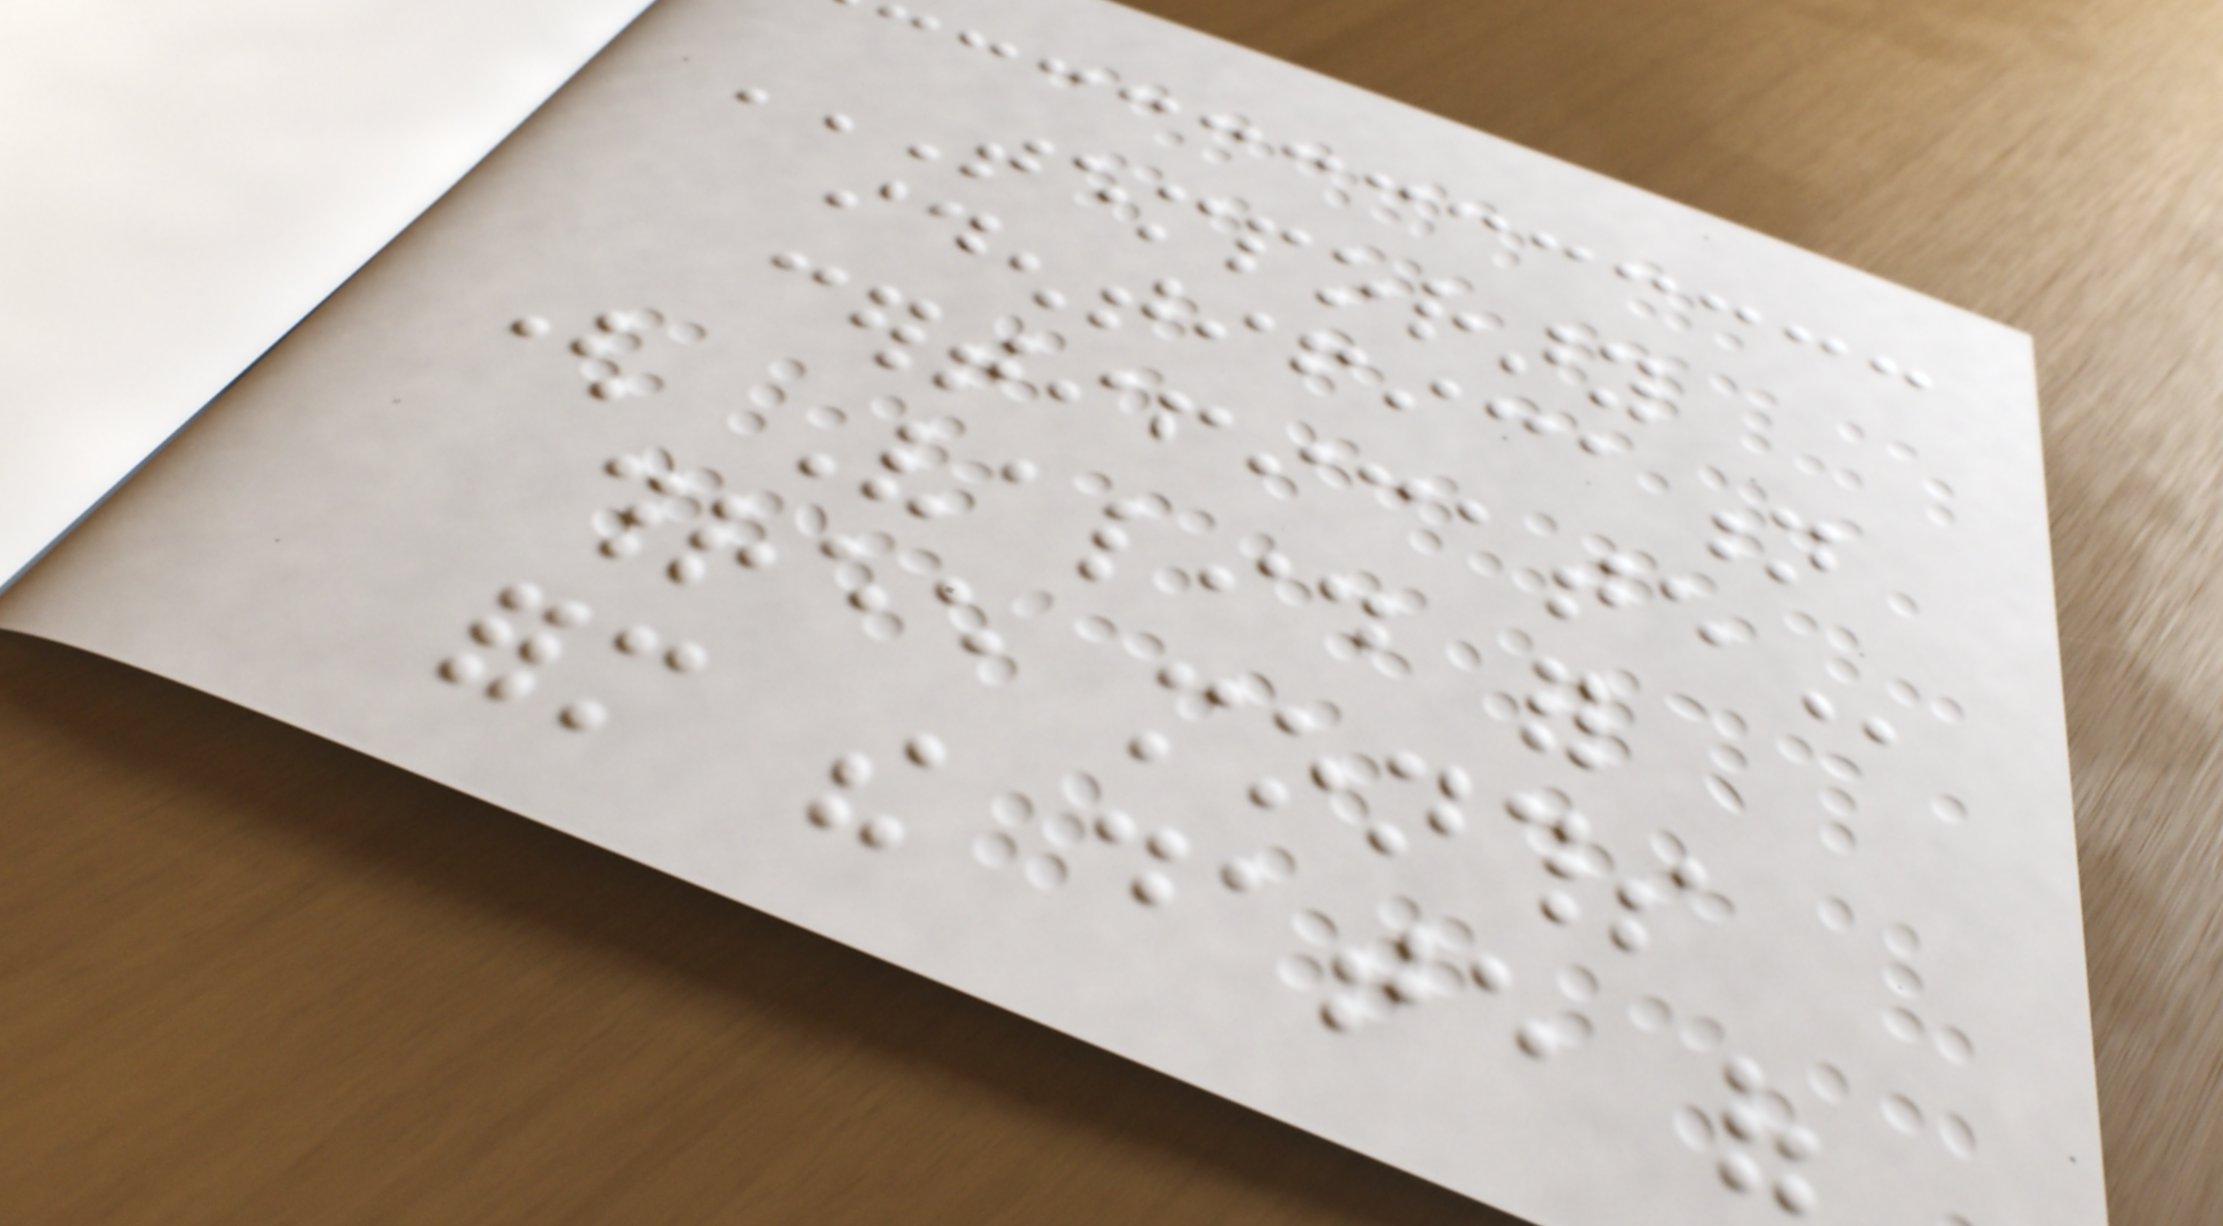TEMPORARY
IDENTIFICATION
CERTIFICATE
( Valid for
three months
form the date of
